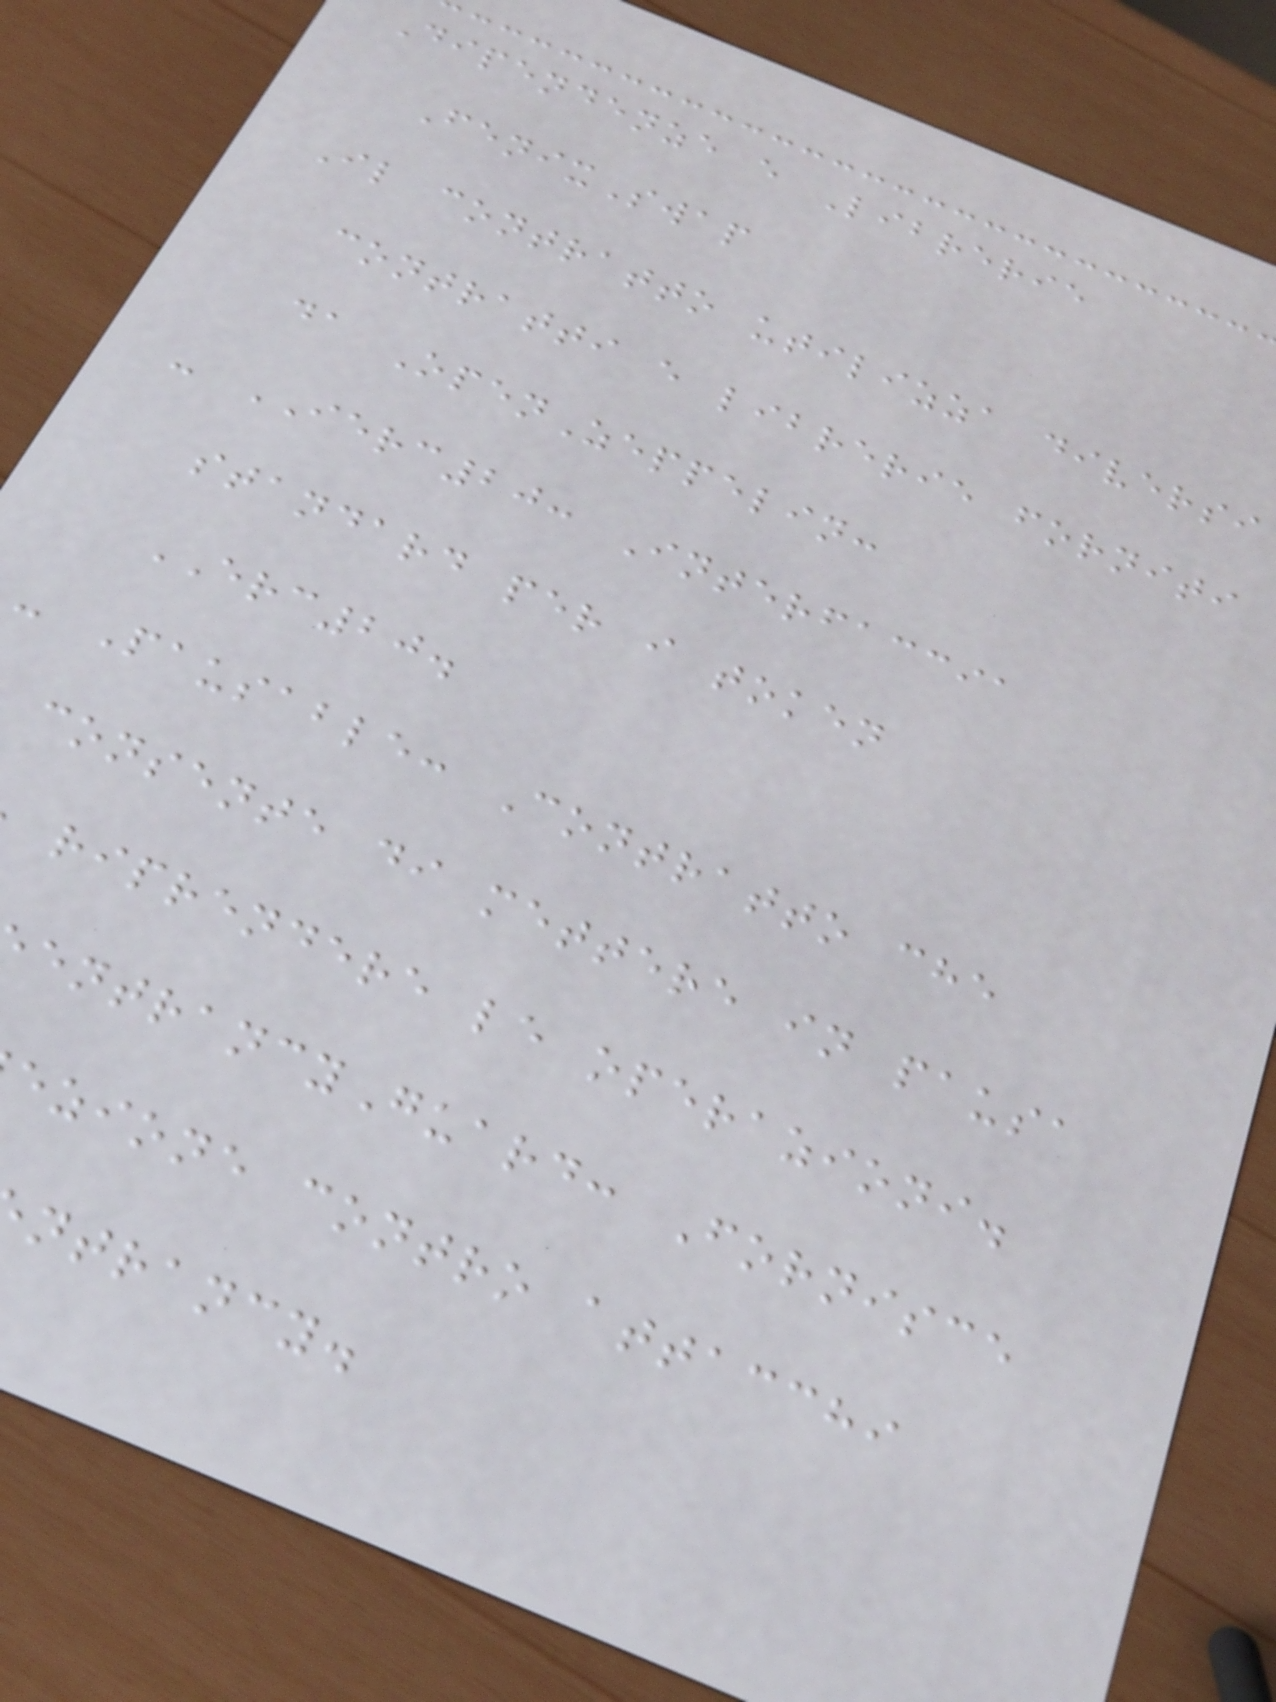Dipendenze e Librerie
FenixSwap
Il contratto utilizza diversi
contratti e librerie forniti
da OpenZeppelin:
- IERC20: Interfaccia
standard per i token
ERC20.
- Pausable: Contratto che
consente di mettere in pausa
riprendere le operazioni.
entrancyGuard: Fornisce
ezione contro attacchi
ntrancy.
